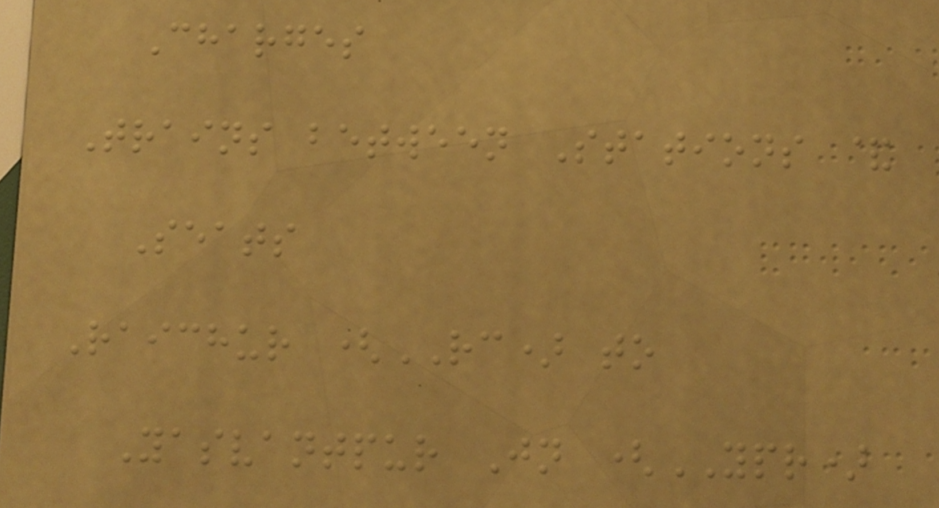Charges
Trains between Stations &
Seats
Raichur (RC) to
Yasvantpur Jn (YPR)
